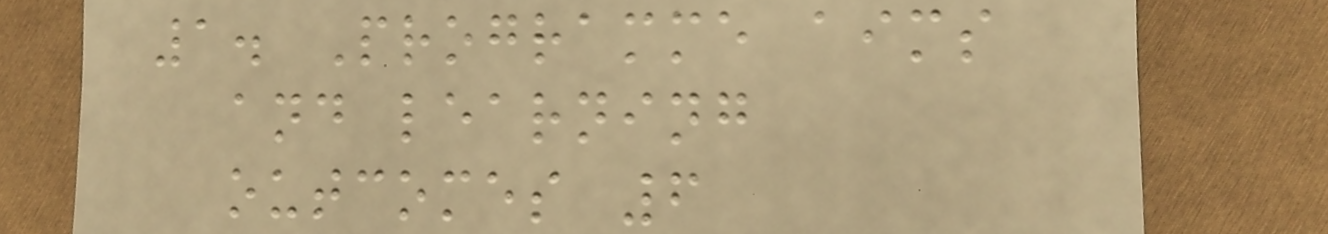1. Programme aims
and learning
outcomes 6
